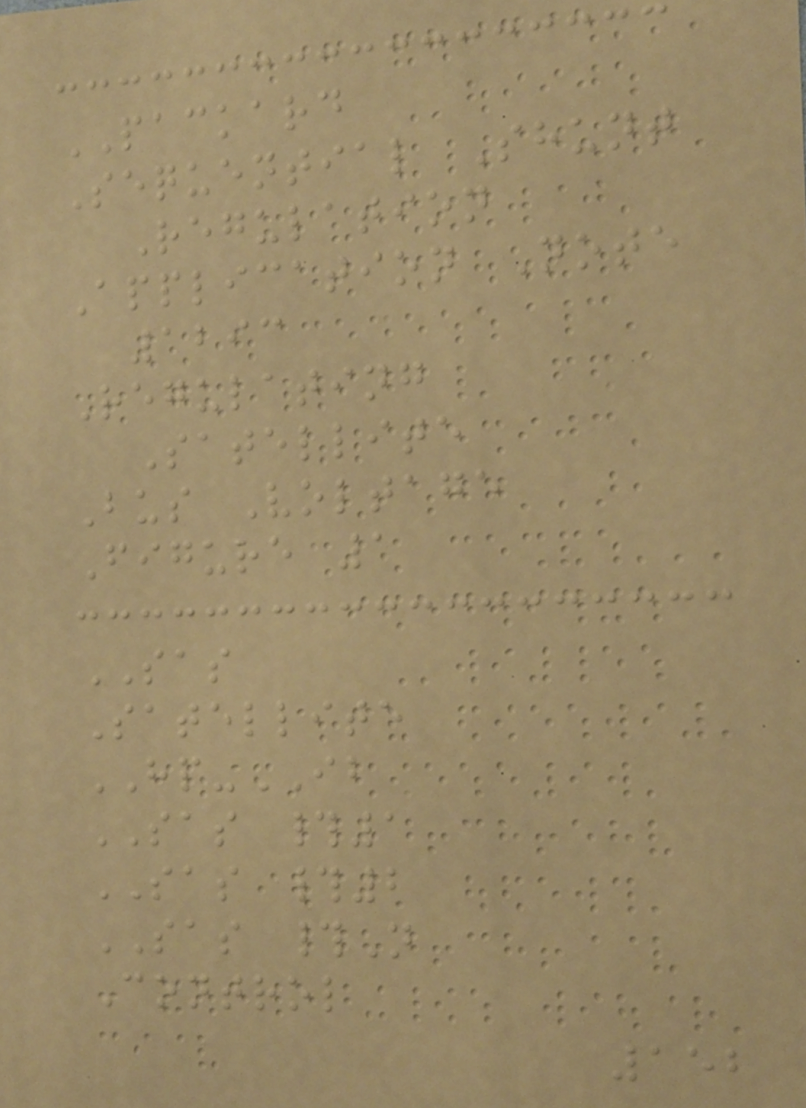PACKARD
Sequential Shunt
Regulation
Application Note
1293
Regulating
Satellite
Bus Voltage
Figure 1
SAS
Satellite
HP-IB
SAS #1
SAS #2
SAS #N
Control
152
